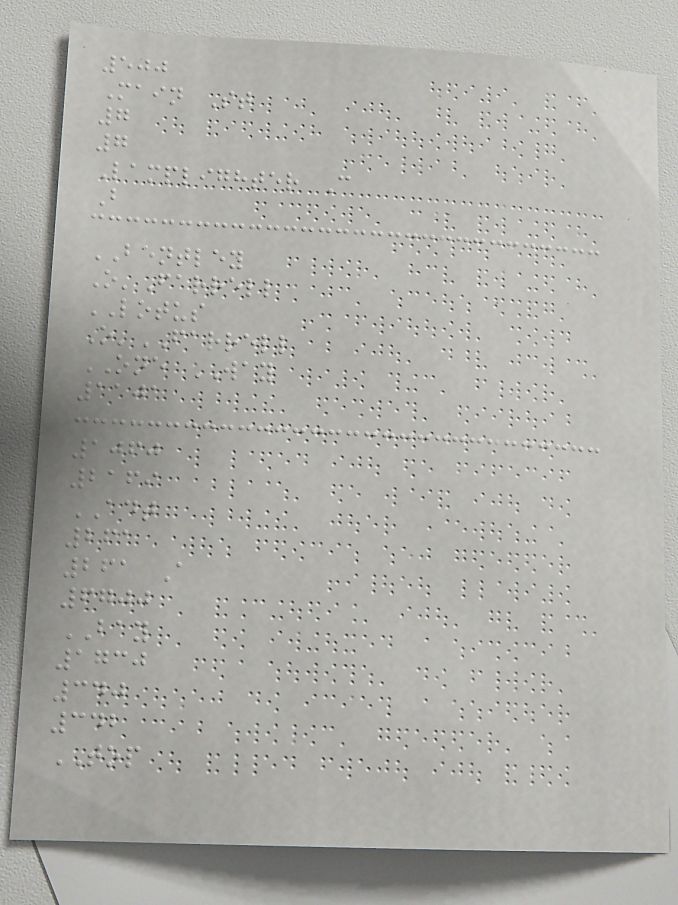500
Main St
7
7
Lamplighter C
B
BENTLEY
O'Farrell
LOTUS
O'FARRELL
ONE WAY
1101
1060
2169
ADT
261
261 A
6700
BAY
1730
340
342
TOP
